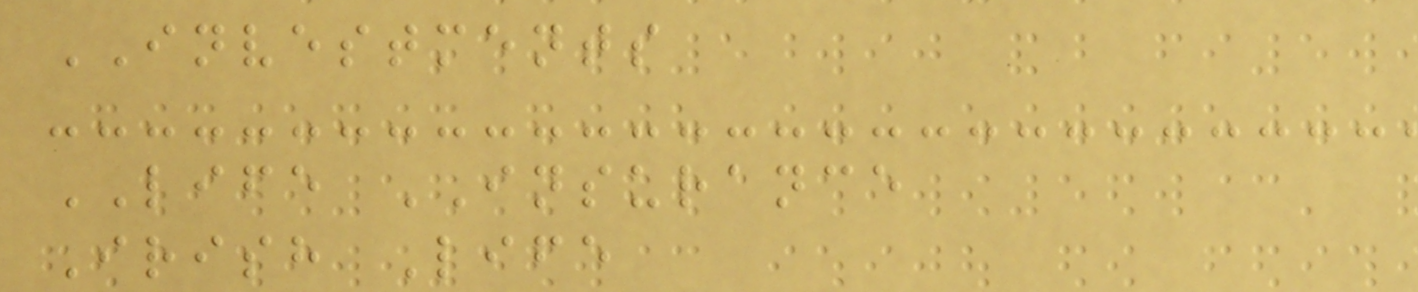INVESTMENTS
LIFE INSURANCE
Irish Life
